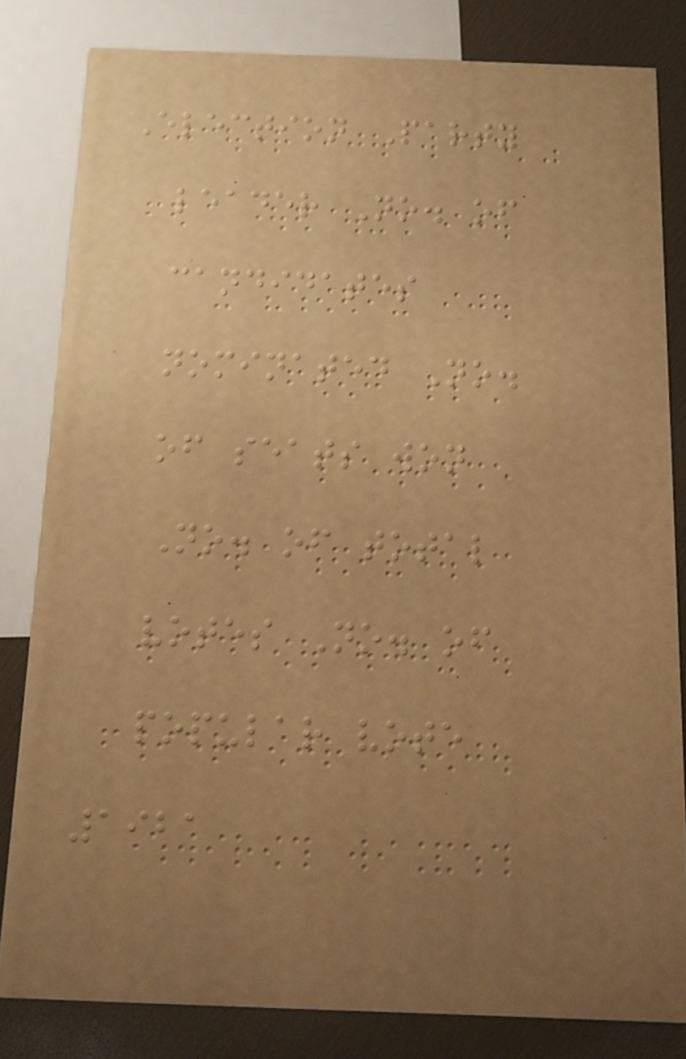Election Party
leader No. of
candidates
nominated No.
of seats won
No. of total
votes No. of
popular vote
1921
